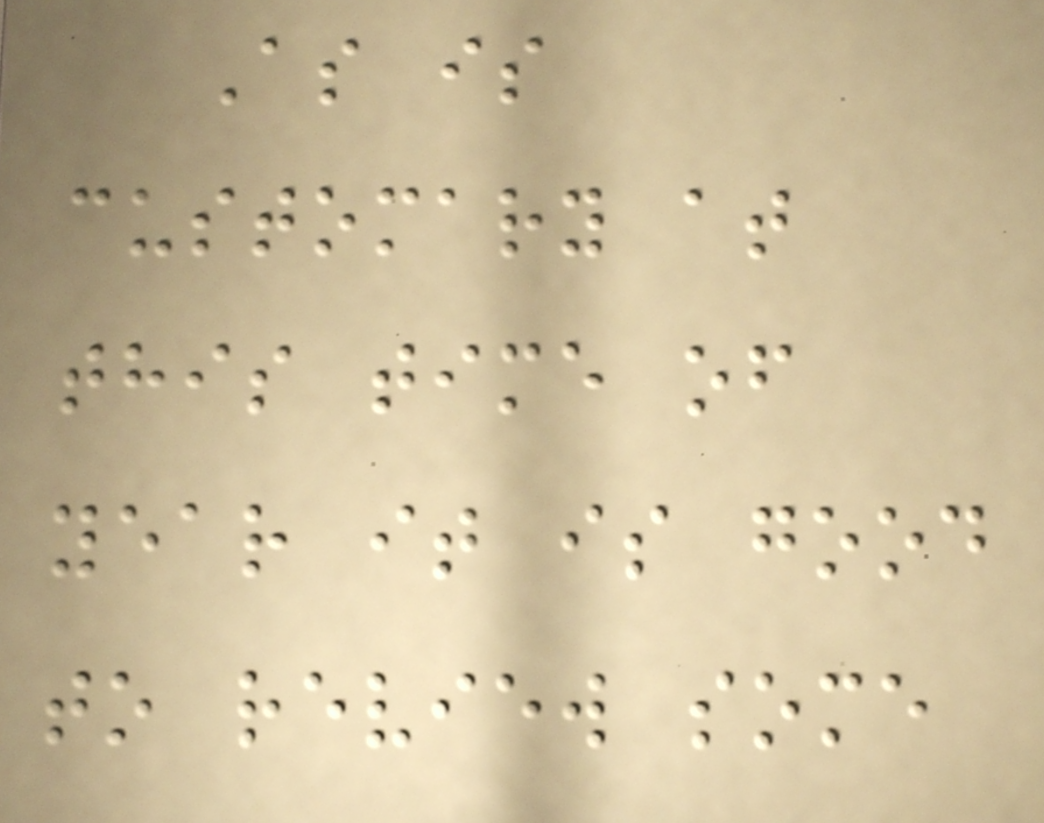As is
customary at
this time of
year it is good
to review some
